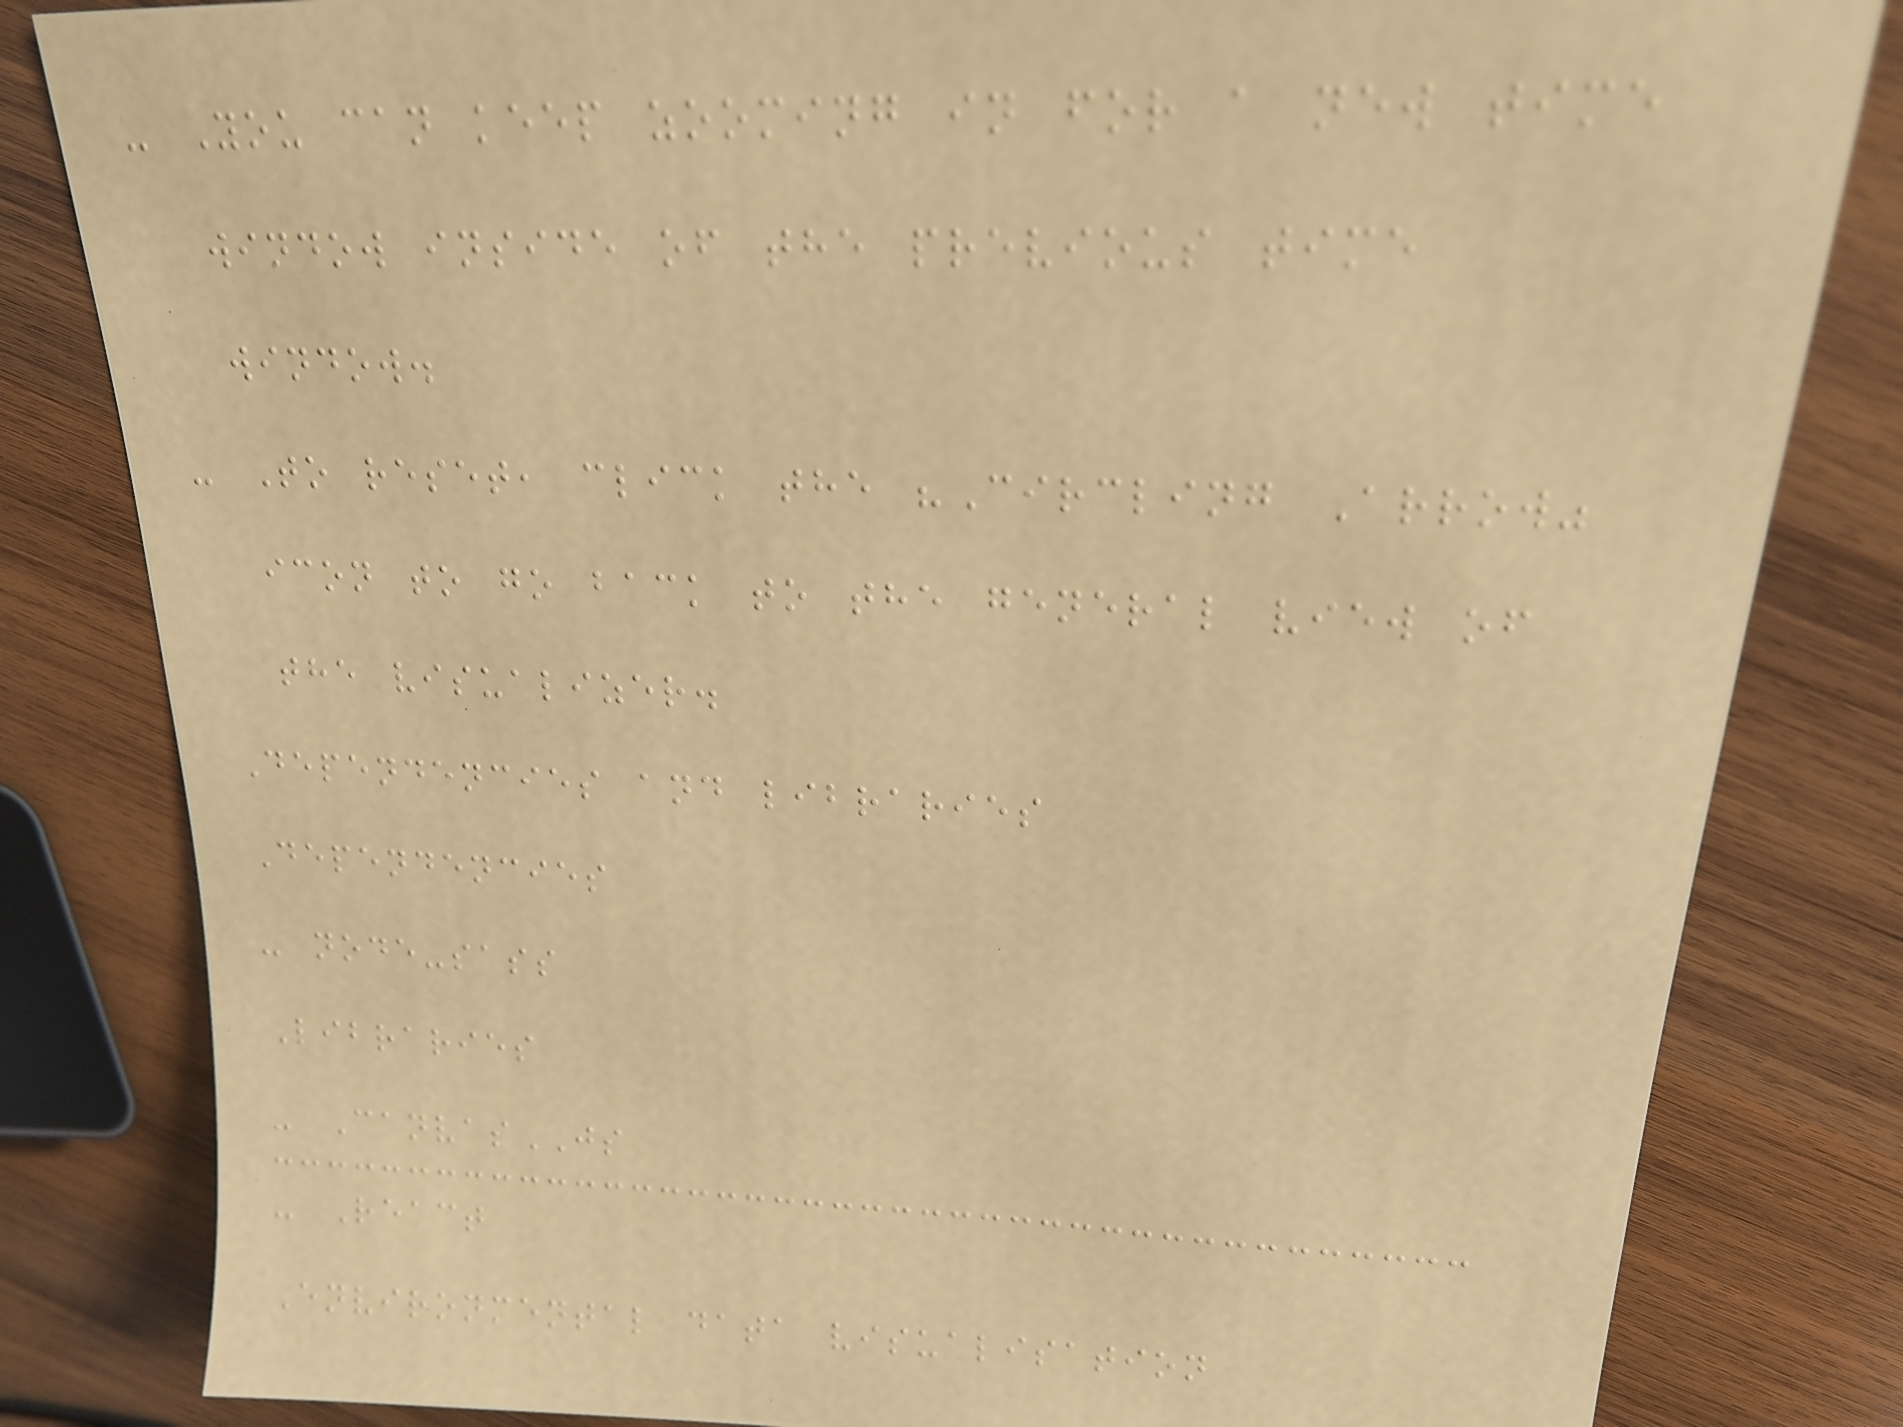- You can keep zooming in for a new time
window inside of the previous time
window.
- To reset, click the "Circling Arrow"
icon to go back to the general view of
the visualizer.
Dependencies and libraries
Dependencies
- node-sass
Libraries
- CanvasJS
- React
Environmental data visualisation
